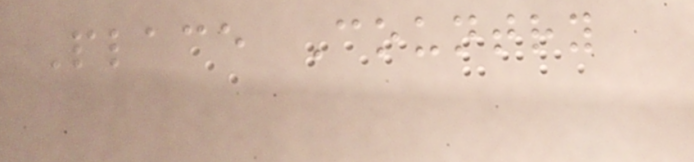Place Country
